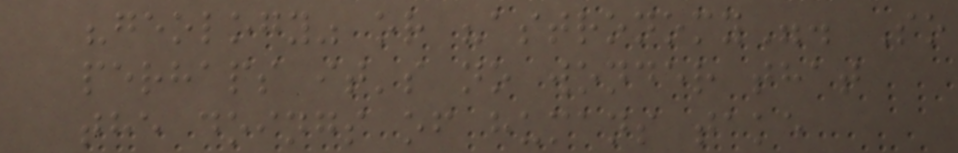"geology" or "astronomy". So
perhaps it's no wonder that
the doings of humans take
